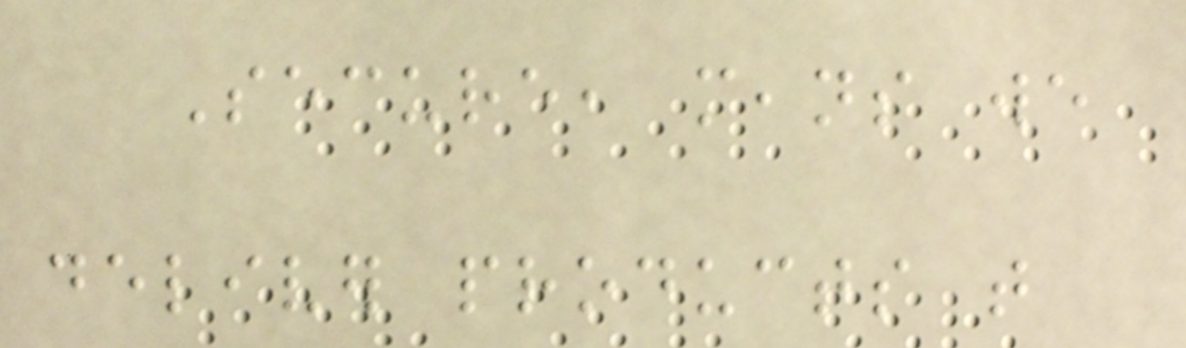Secure, means we
deliver products that
